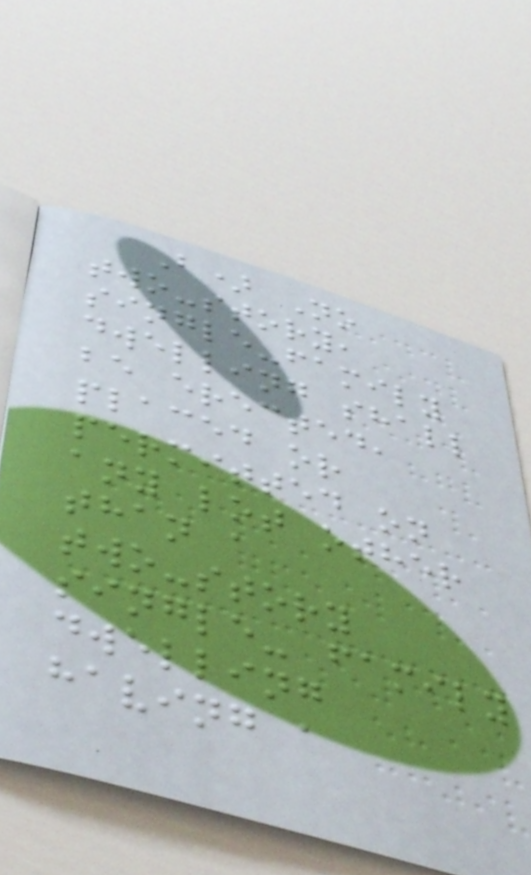B) No
two-story,
single-family
dwelling shall
be erected,
placed or
permitted on
any lot other
than a
two-story
single- family
dwelling
having a
